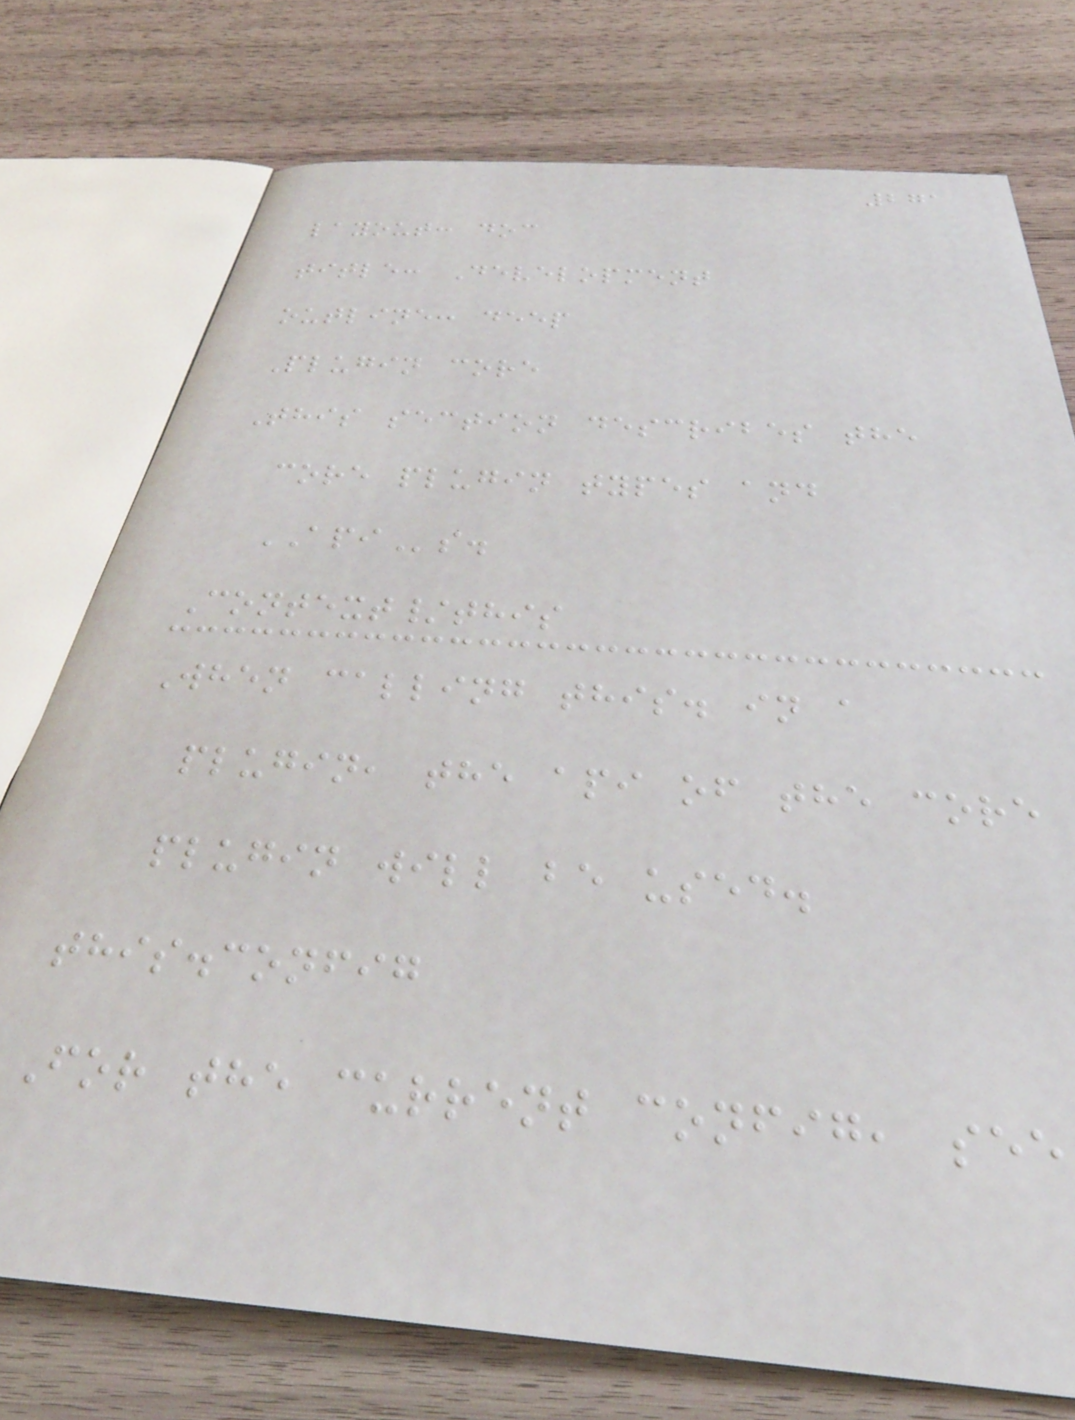271
layout: doc
title: Development
outline: deep
Plugin core
This section describes the
core plugin types and
APIs.
Context/this
When calling this. in a
plugin, the api of the core
plugin will be used.
this.config
For the current config, see
